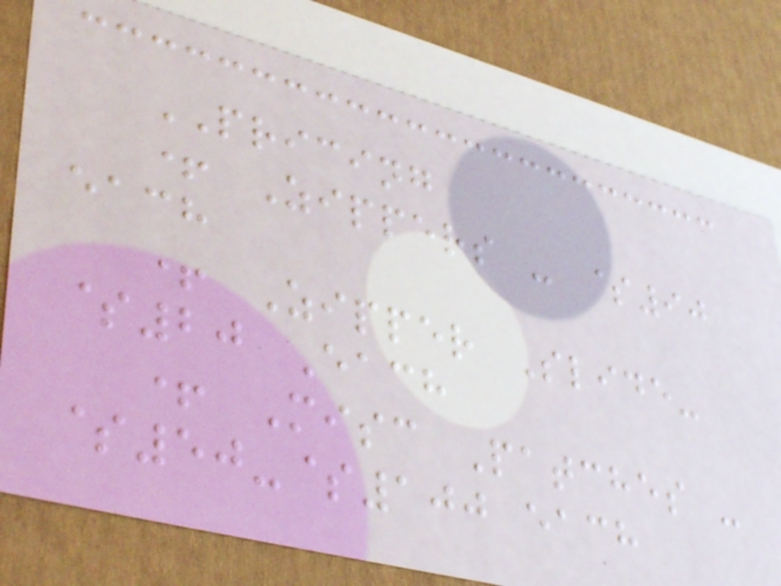PRICING
+ Zippers - $90
each
+ Zipper Slide-
$20 Each
+ Misc Patches -
$50-$100 each
